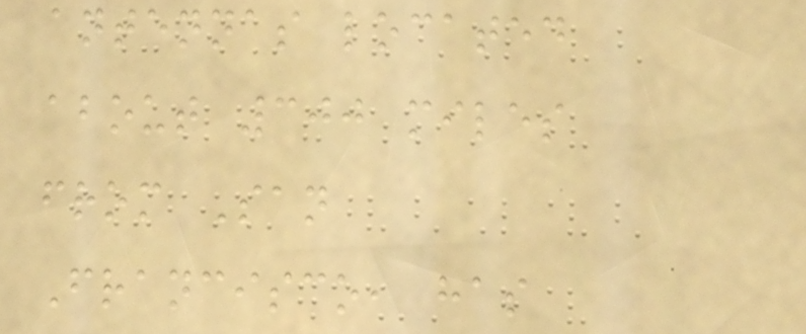antennas located
about 300 miles
from San
Francisco, has
